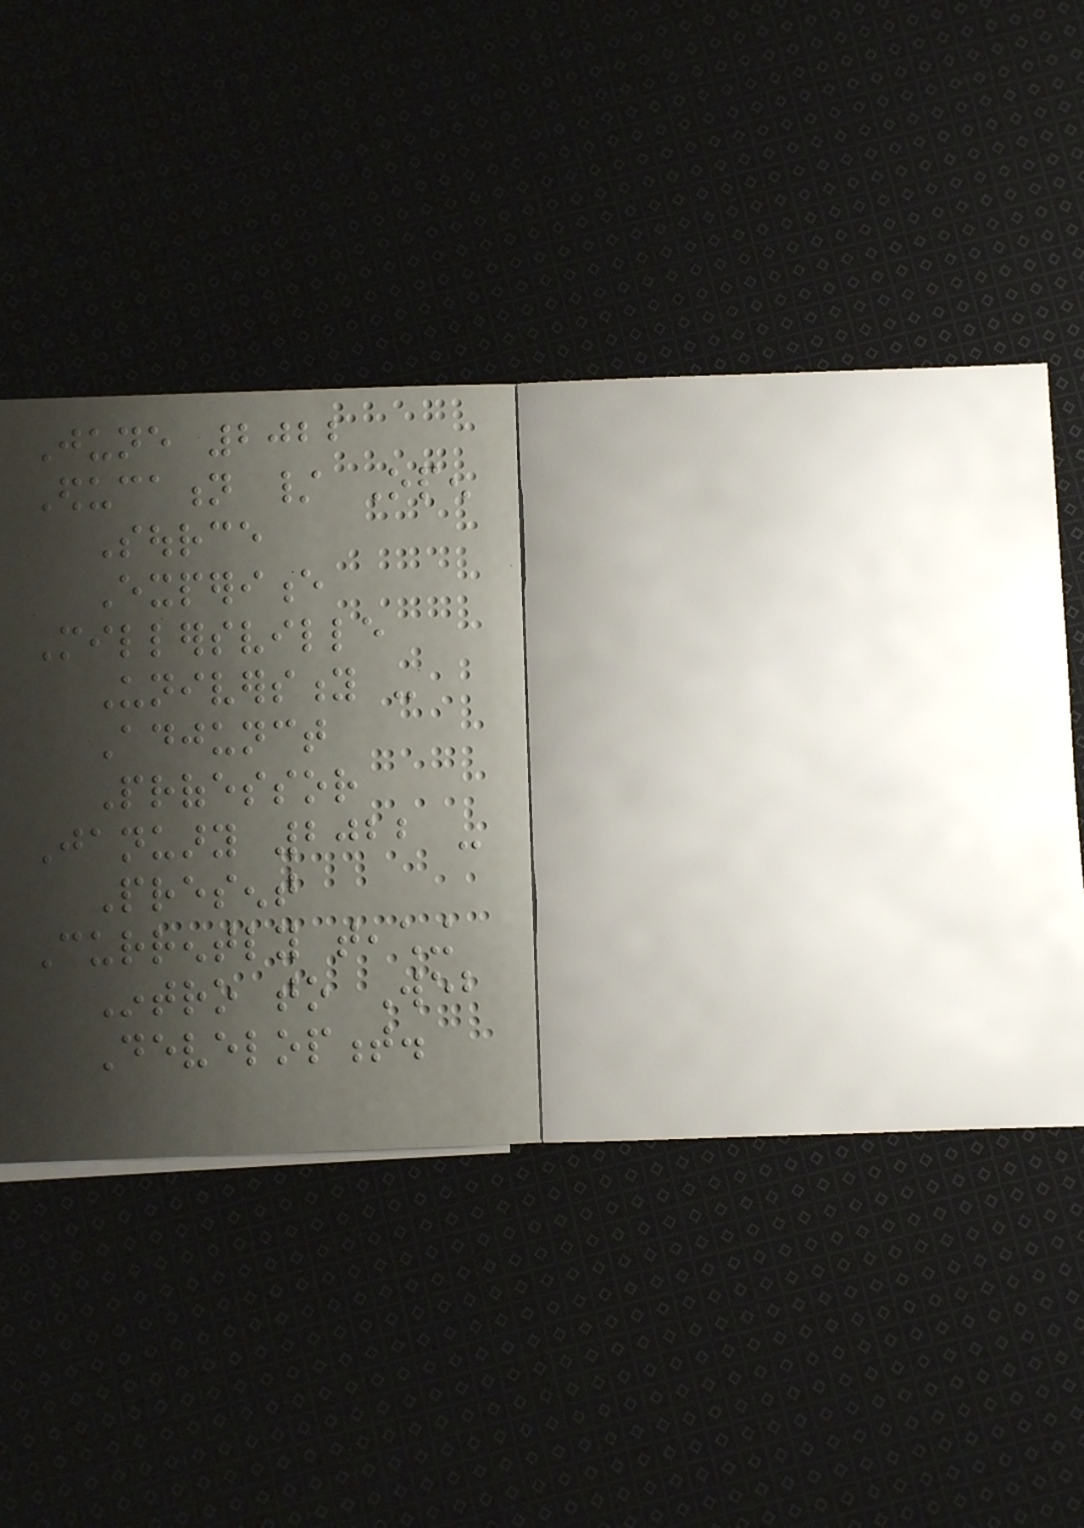June 2022
Education / Open
Source
Experience
Millersville
University -
Adjunct
Professor
January 2022 -
Present
Currently teaching
Intro to Web
Development.
